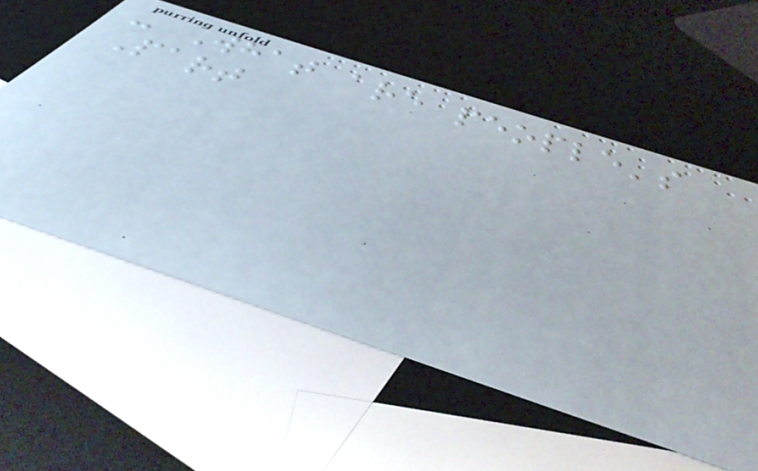- What are people's
Part
